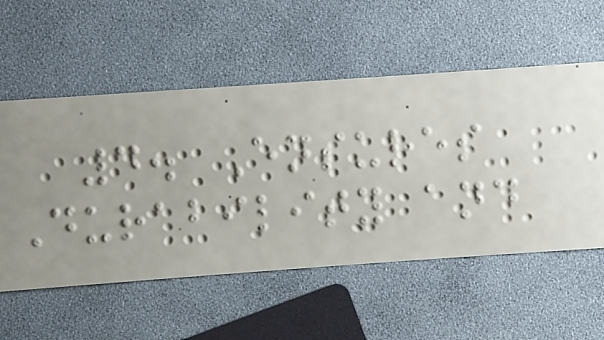4. Ensures
Durability and
